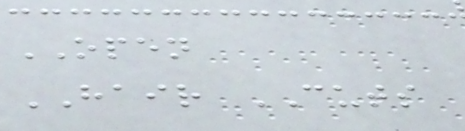OPEN
HAIR CUTS
